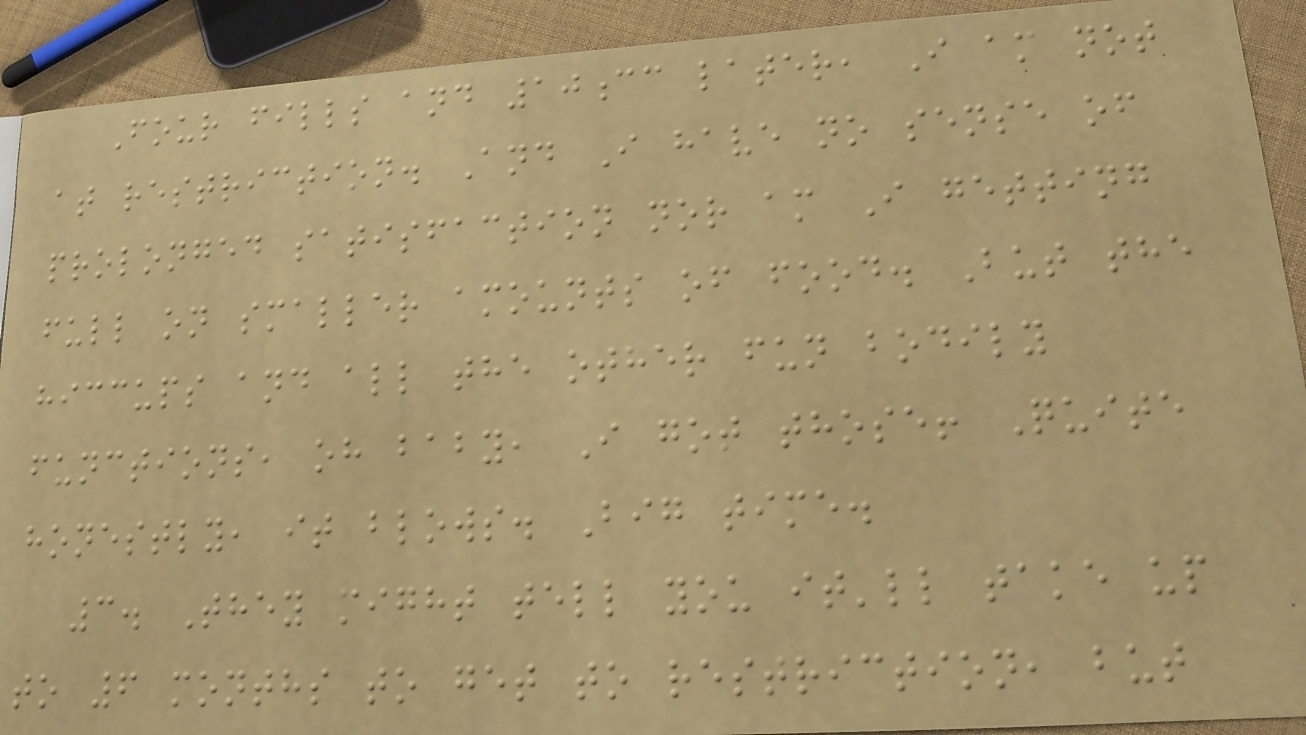Four fills and 10cc later, I am not
at restriction. And I have no sense of
prolonged satisfaction nor am I getting
full on smaller amounts of food. But the
hiccups and all the other fun bodily
functions, oh baby, I got those! Quite
honestly, it blows. Big time.
3. They might tell you it'll take up
to 6 months to get to restriction, but
